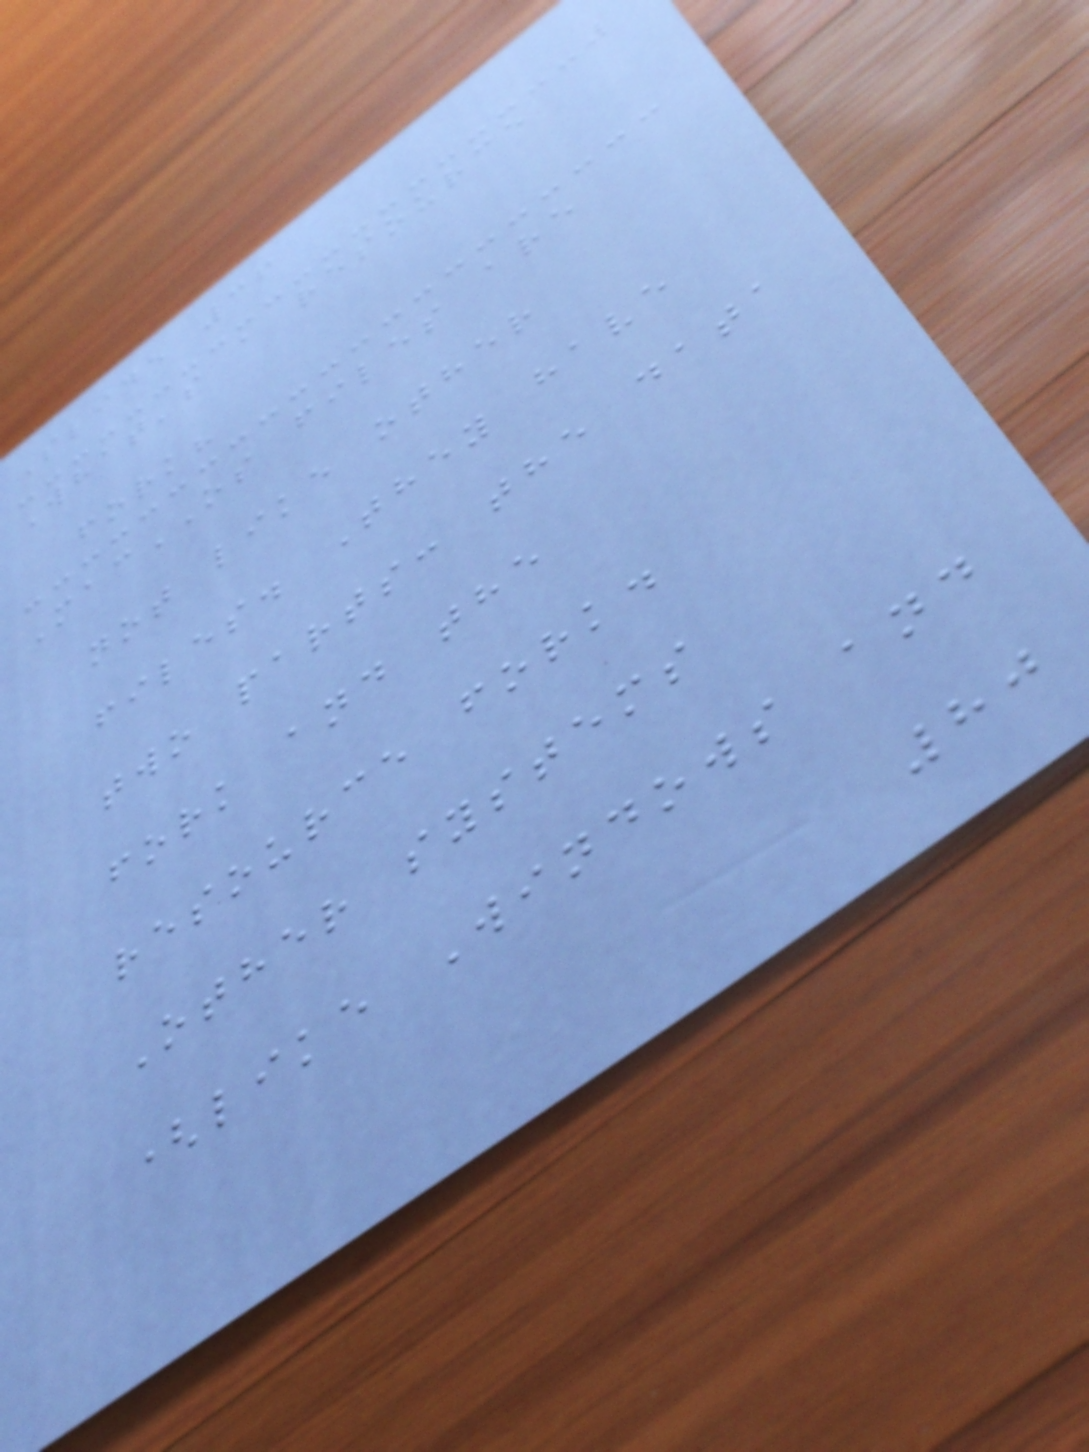Slide 36
What's a resource
fork?
MacOS files are
not like other
files. They have
two parts: the data
fork and the
resource fork.
Other systems
(like Windows and
80
